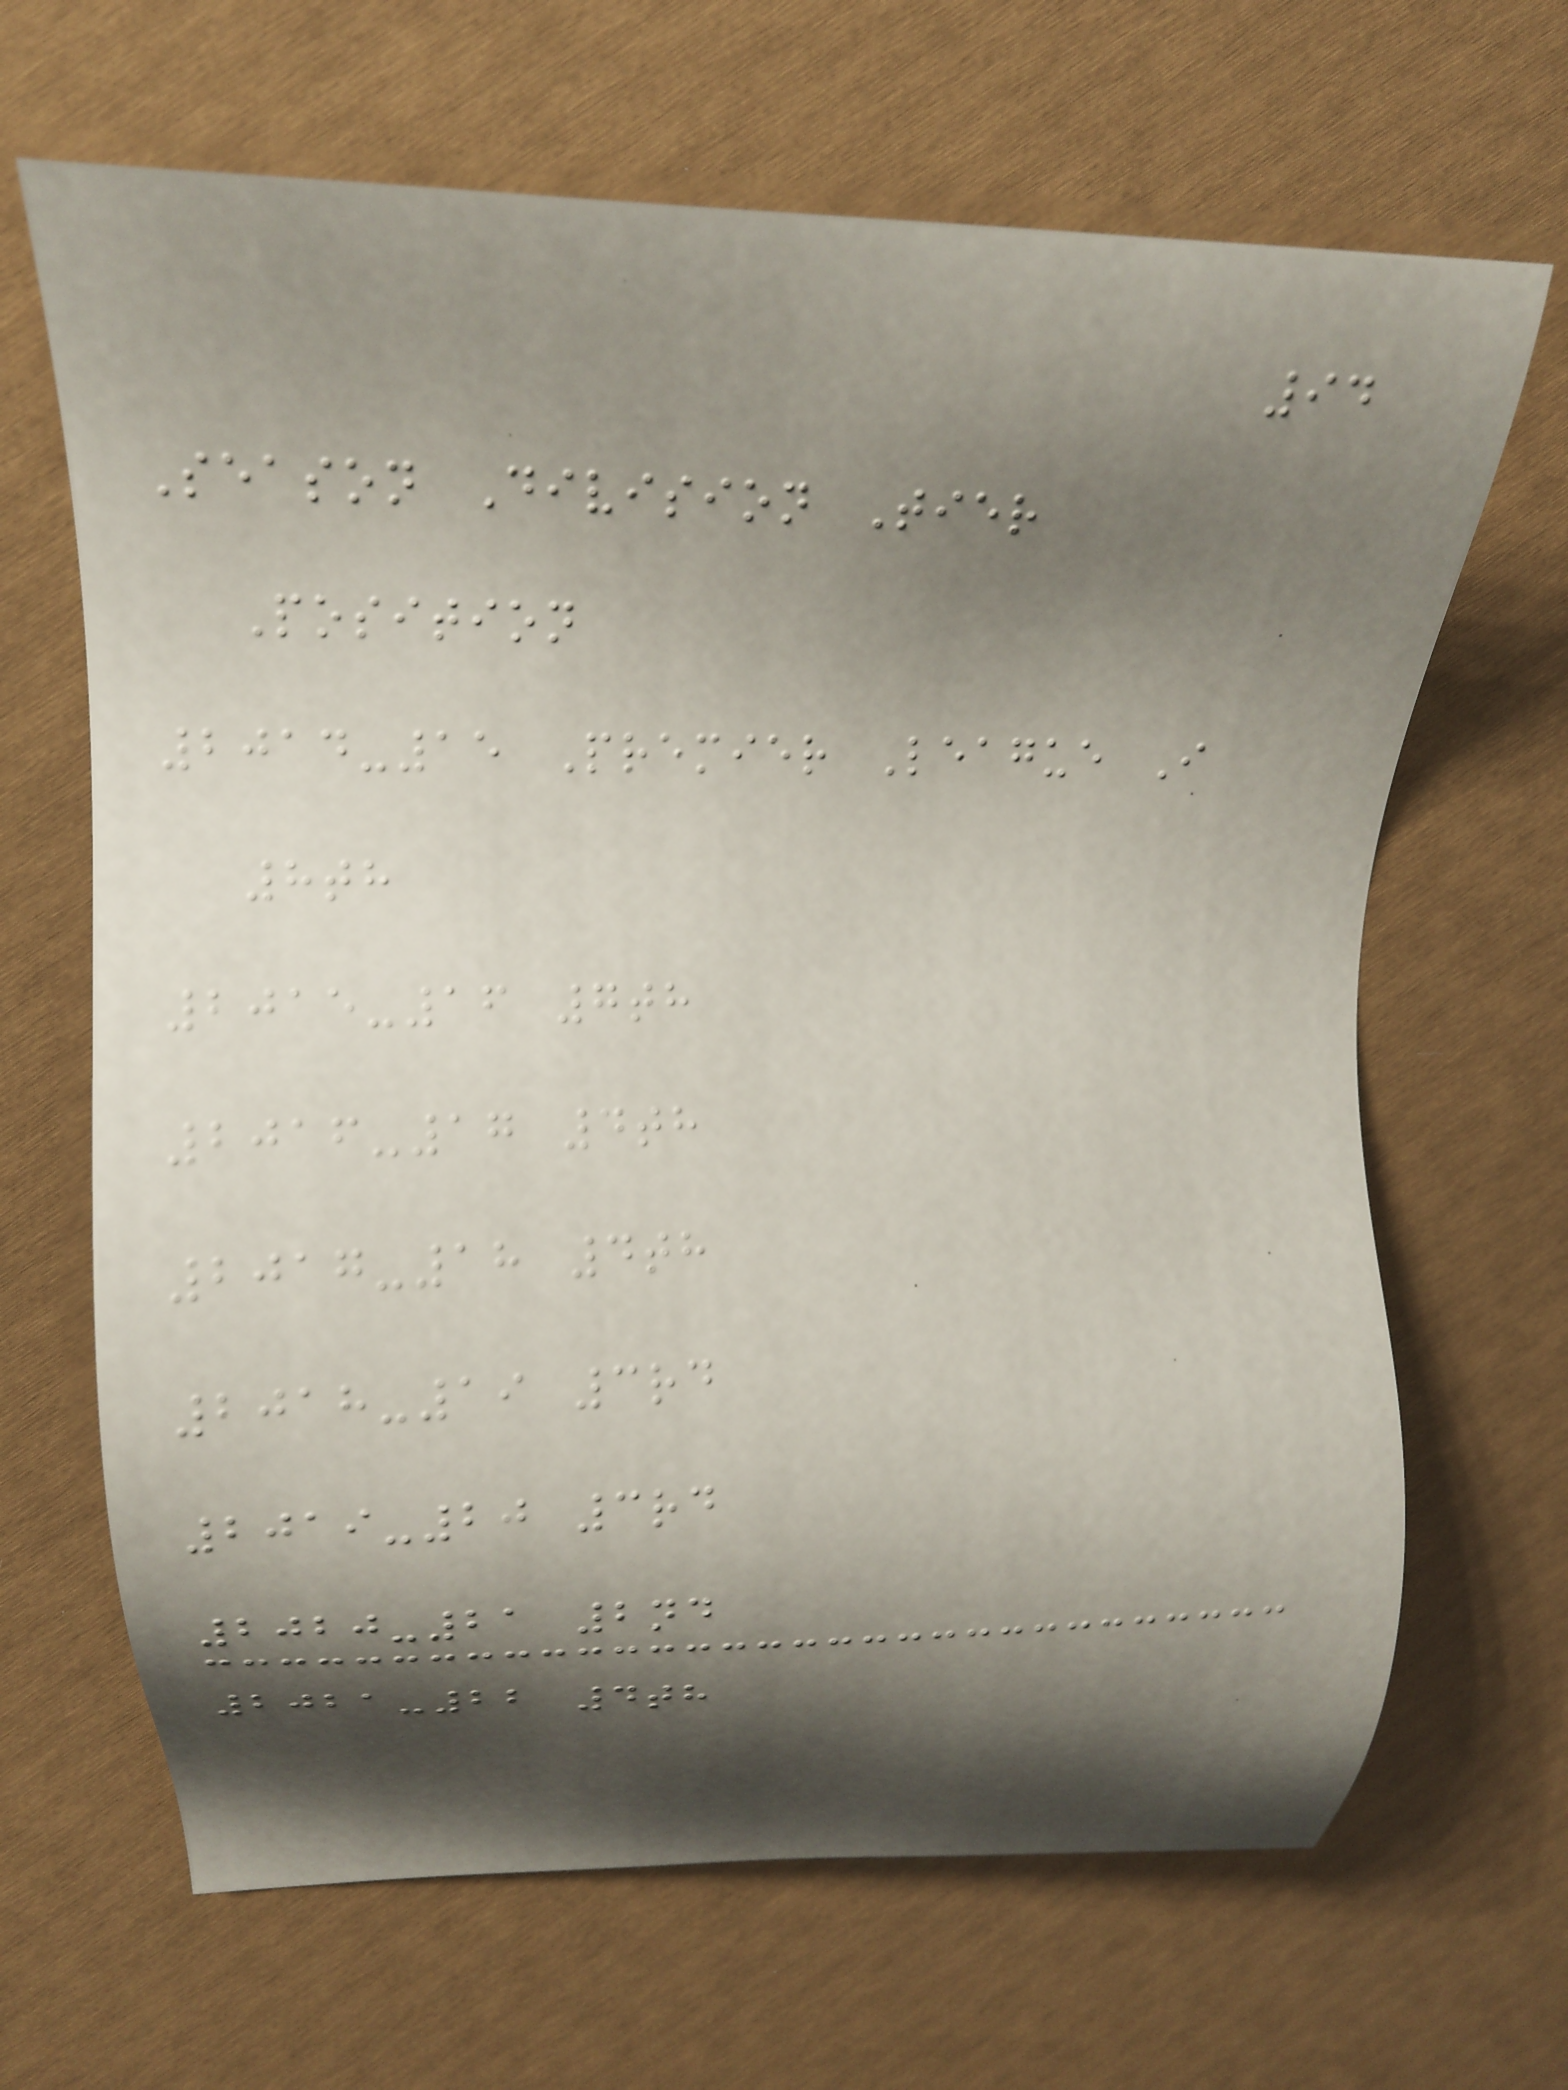94
Season Division Tier
Position
2014-15 Premier League I
8th
2015-16 7th
2016-17 4th
2017-18 4th
2018-19 3rd
2019-20 3rd
2020-21 2nd
2021-22 4th
